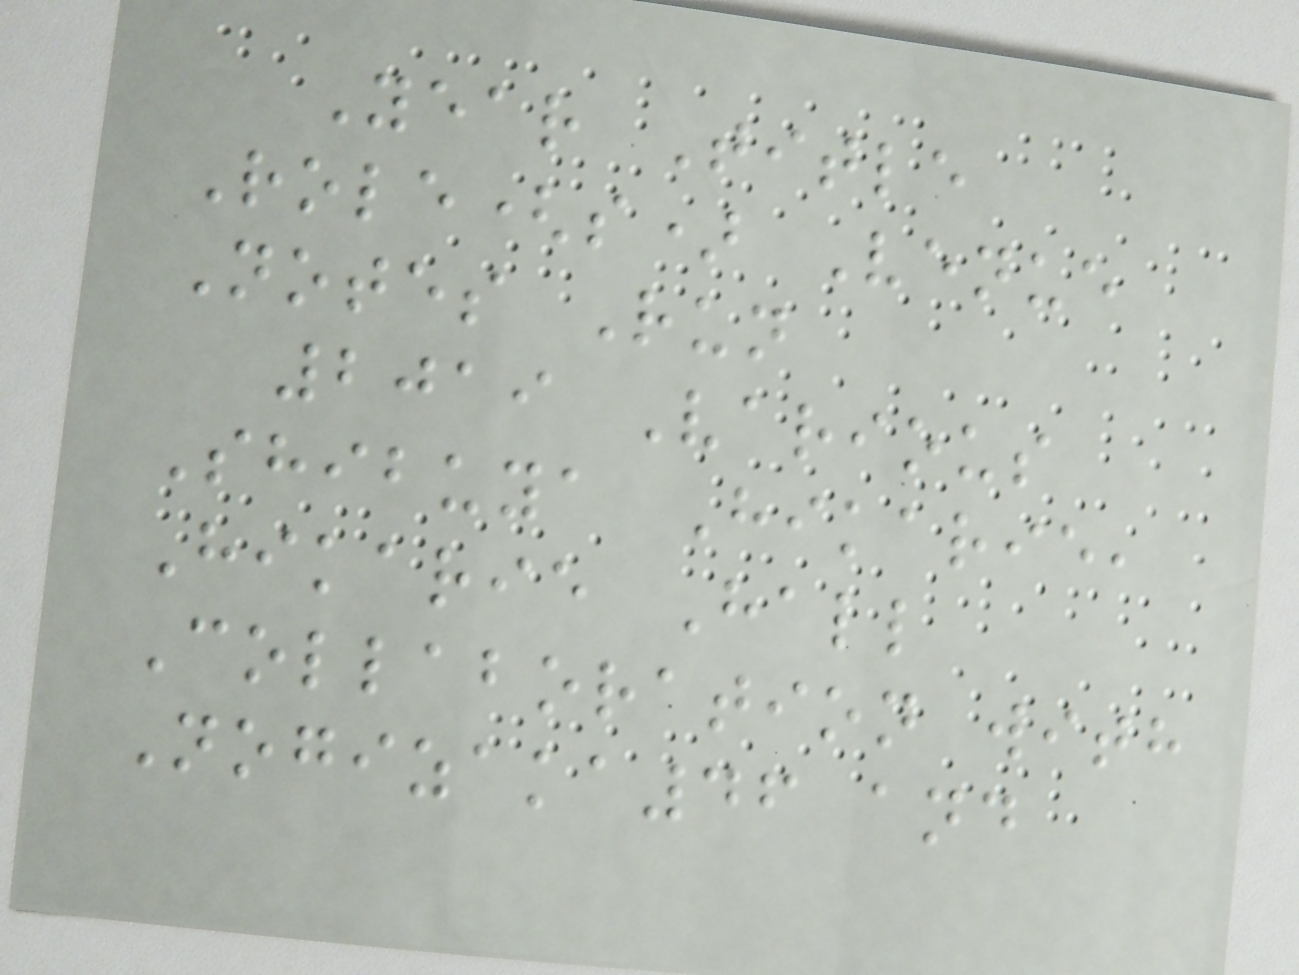Year Title
Role(s) Venue
Notes Run
2019 Various
Shibuya Hikarie,
Hikarie Hall
Collaboration with
Nogizaka46 and
